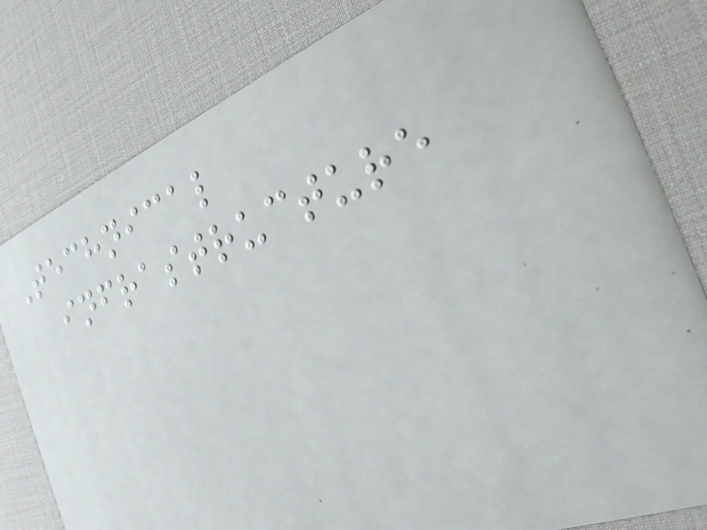Technical
infrastructure
